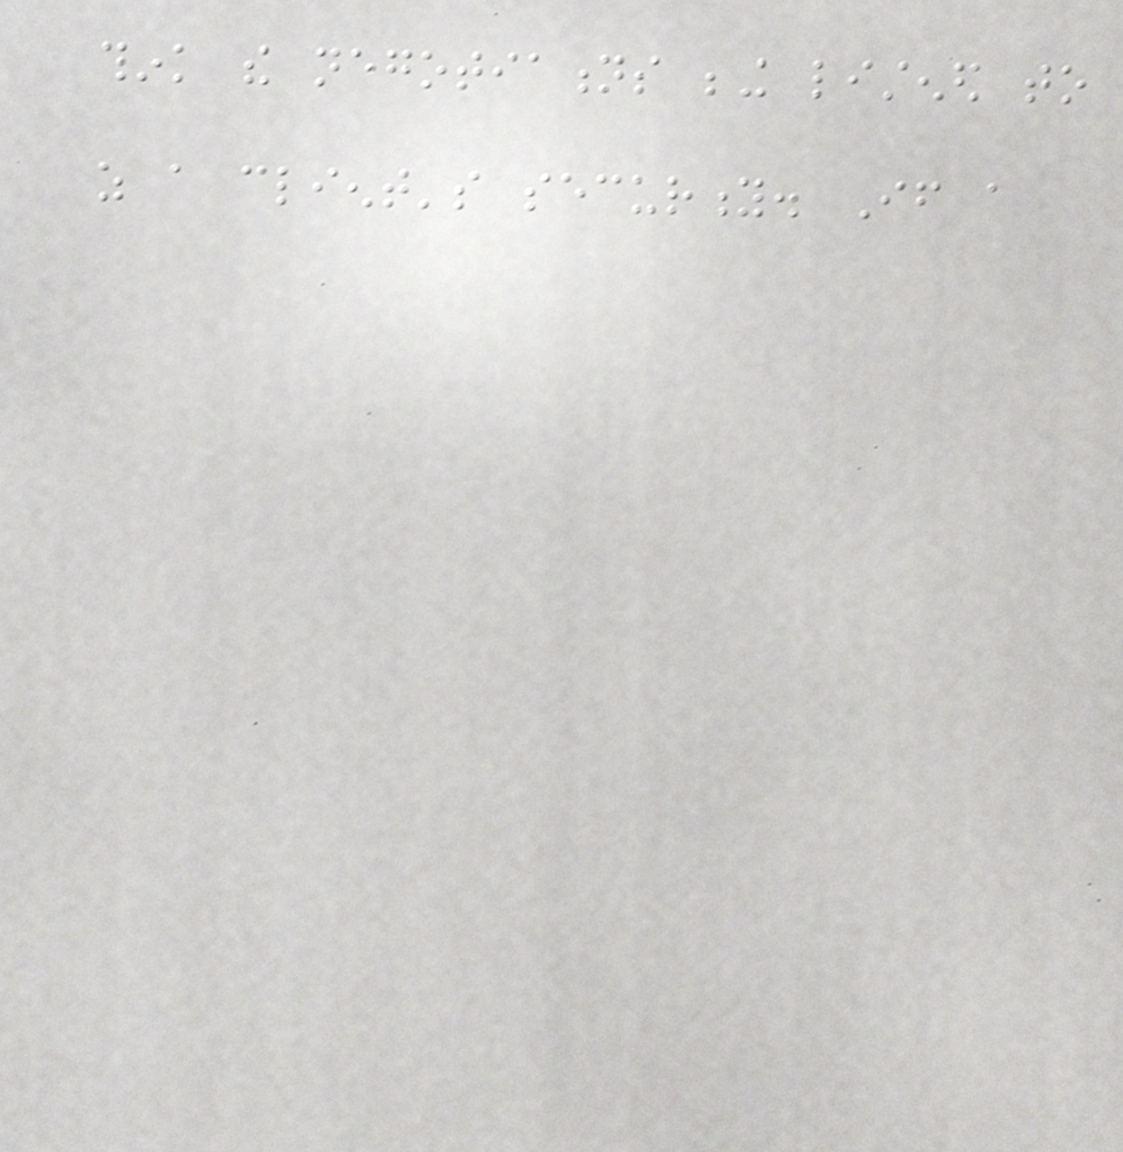think the negotiations being listened to
as a client's security. If a
